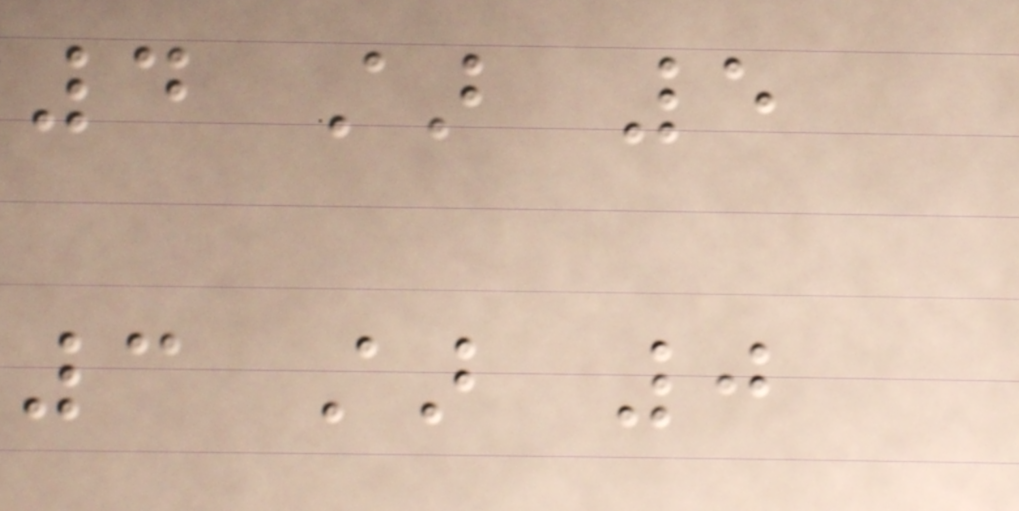4 star 5
3 star 0
